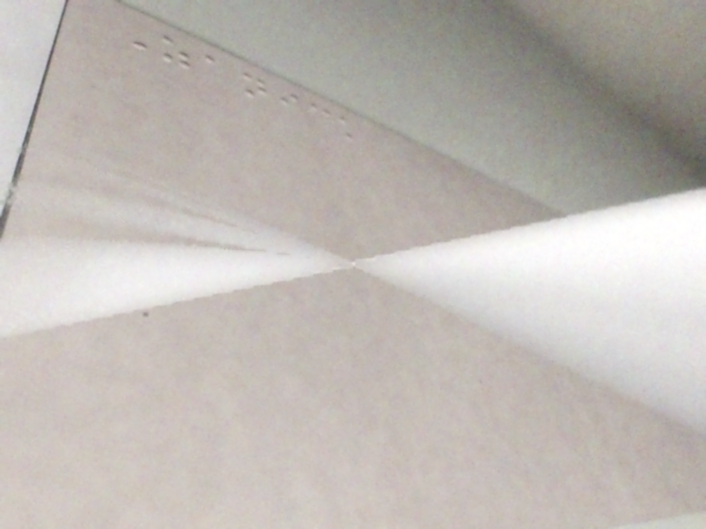Zanick
